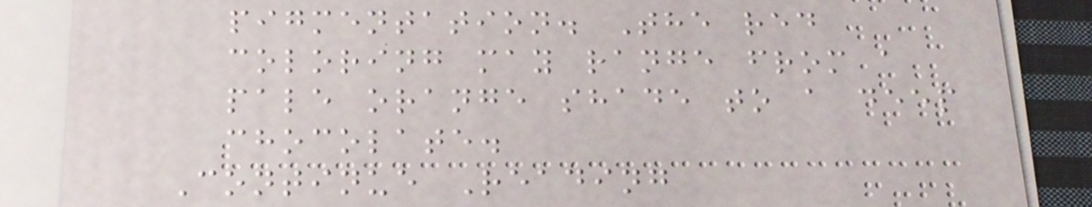pigmentation. The red
coloring may range from a
pale orange shade to a deep
chocolate.
Continue Reading
